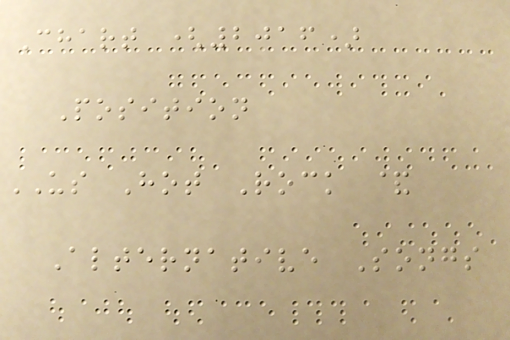Chart (2016)
Position
US Hot Rock &
Alternative Songs
